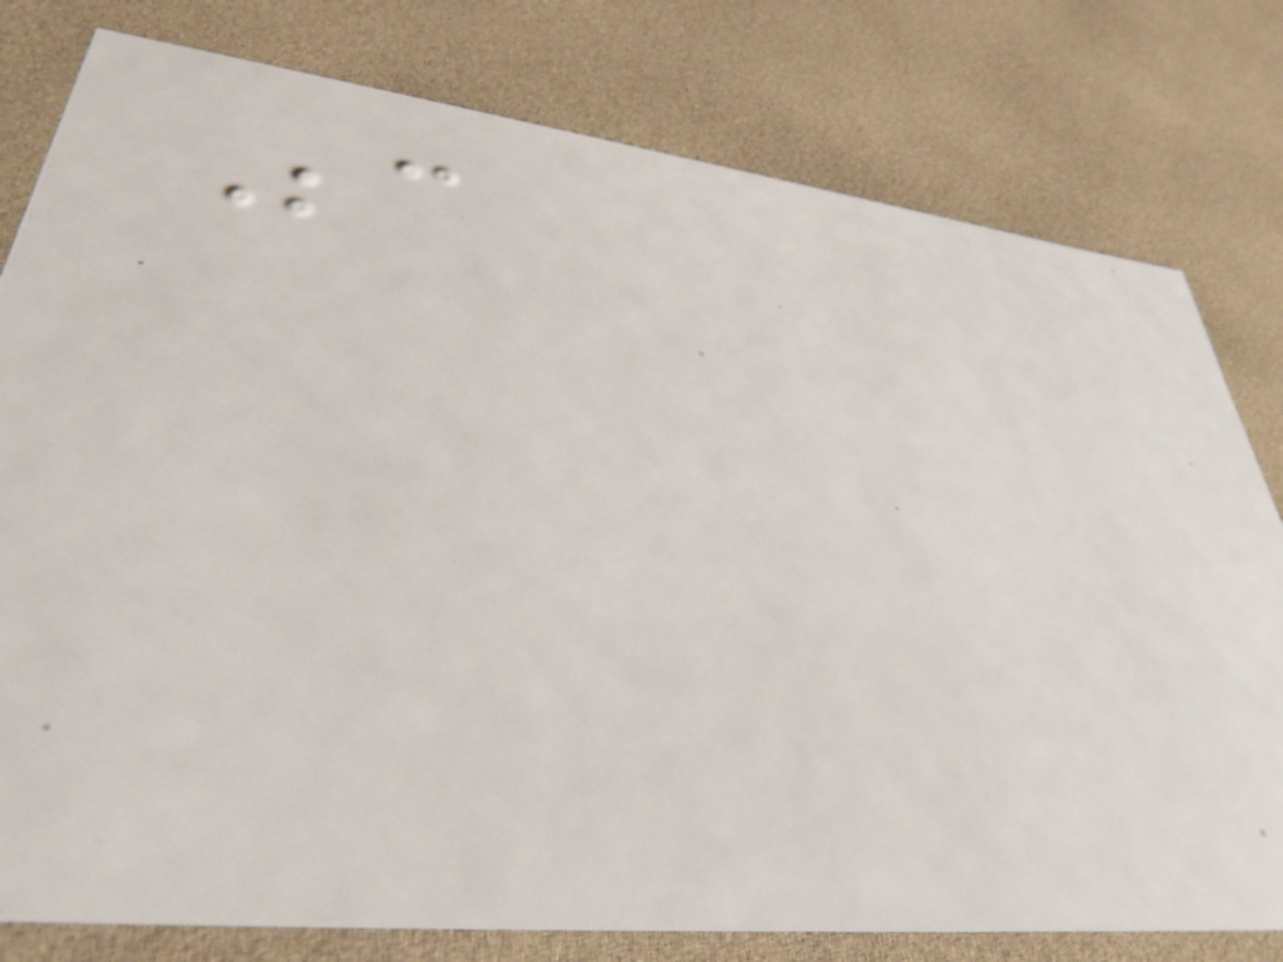Because
